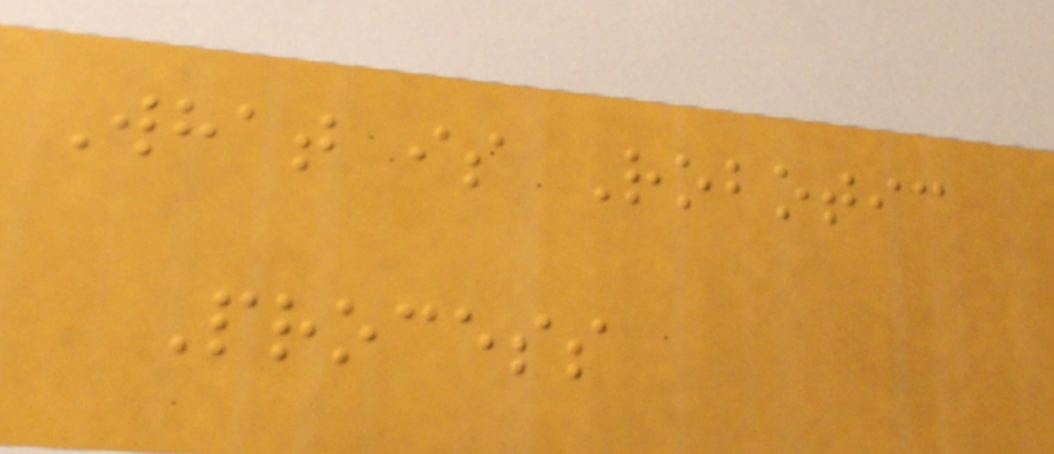What is Robotic
Process
